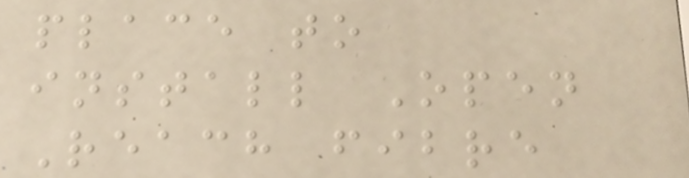place to
install Open
Reach fibre
